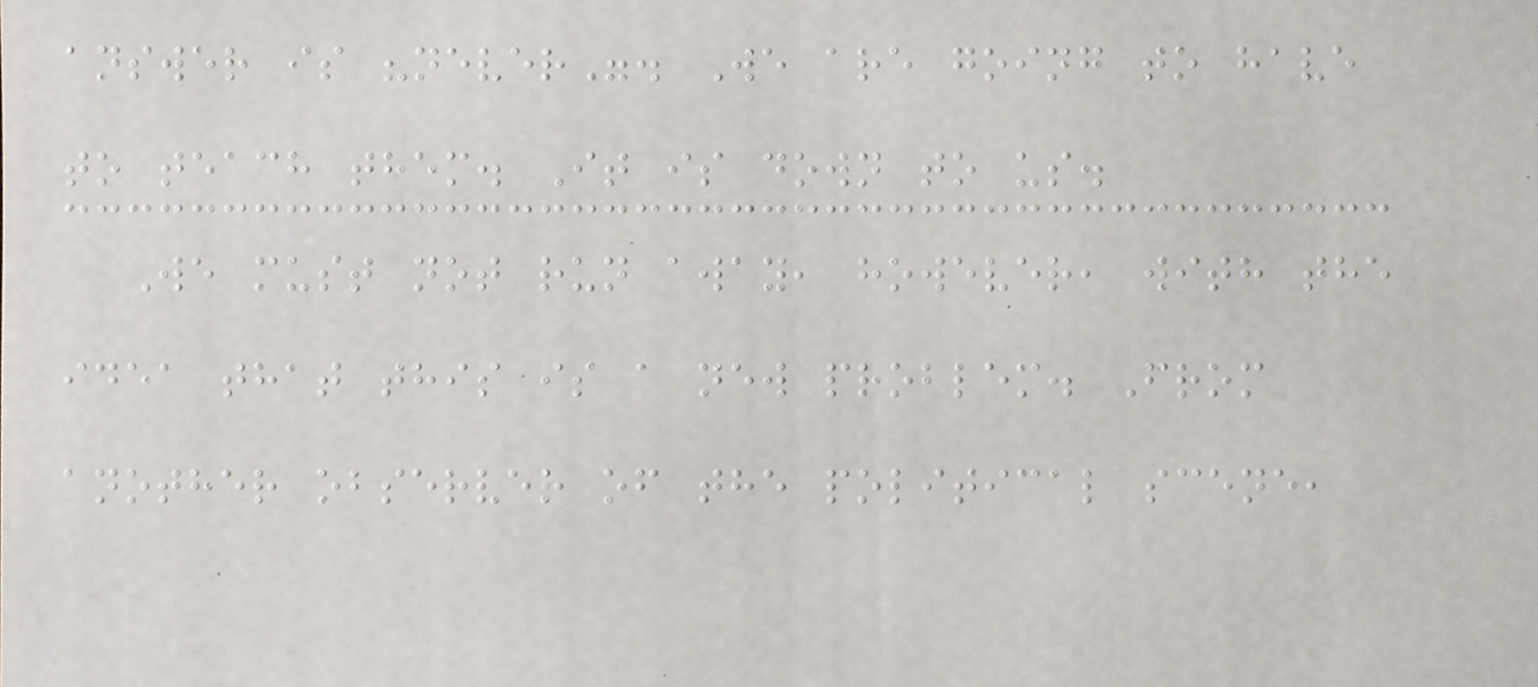answer is "never". We are going to have
to teach them. It is down to us.
We must not run away, however, with the
idea that this is a new problem. From
another observer of the political scene,
